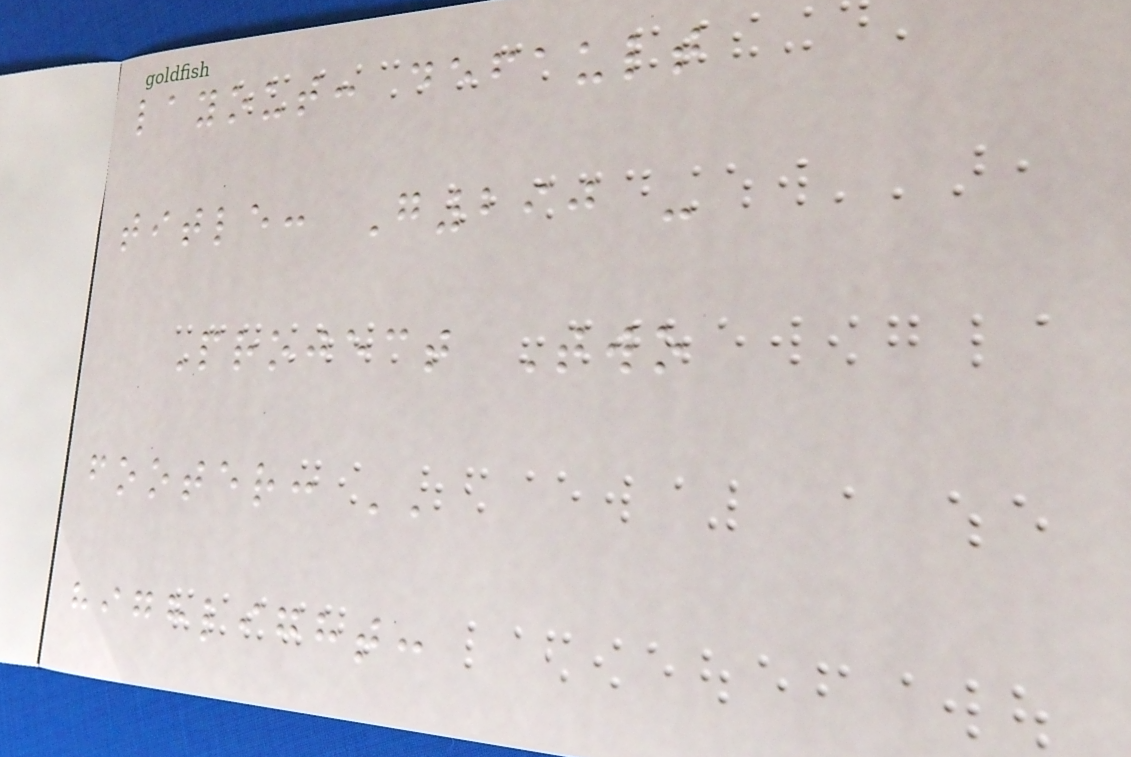layout: default
title: G290 -
Project Two
footer: ''
highlight:
